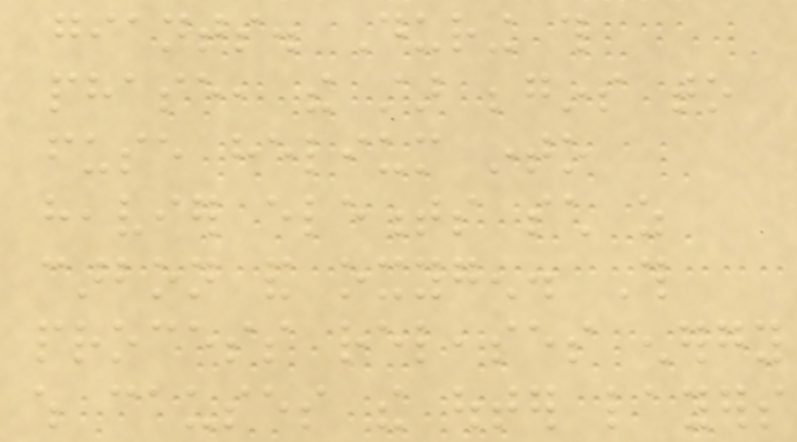giants. During this
phase, the star begins to
fuse helium into
heavier elements such as
carbon and oxygen. This
process releases energy
which causes the outer layers
